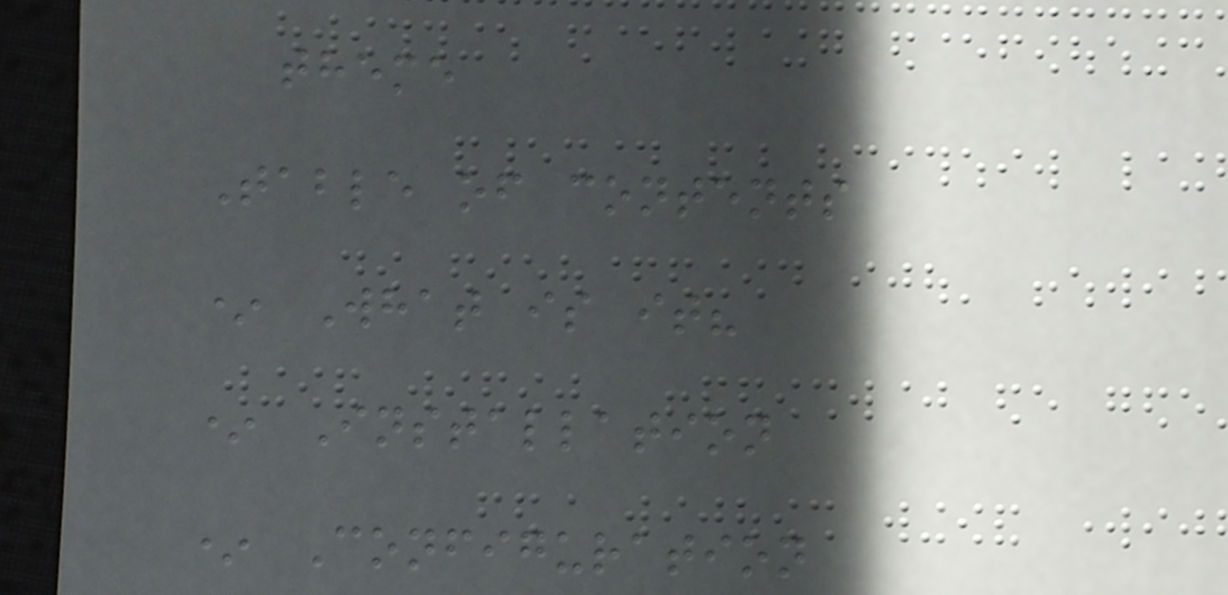theme
Table of contents
* What is it?
* Installation
* Configuration
